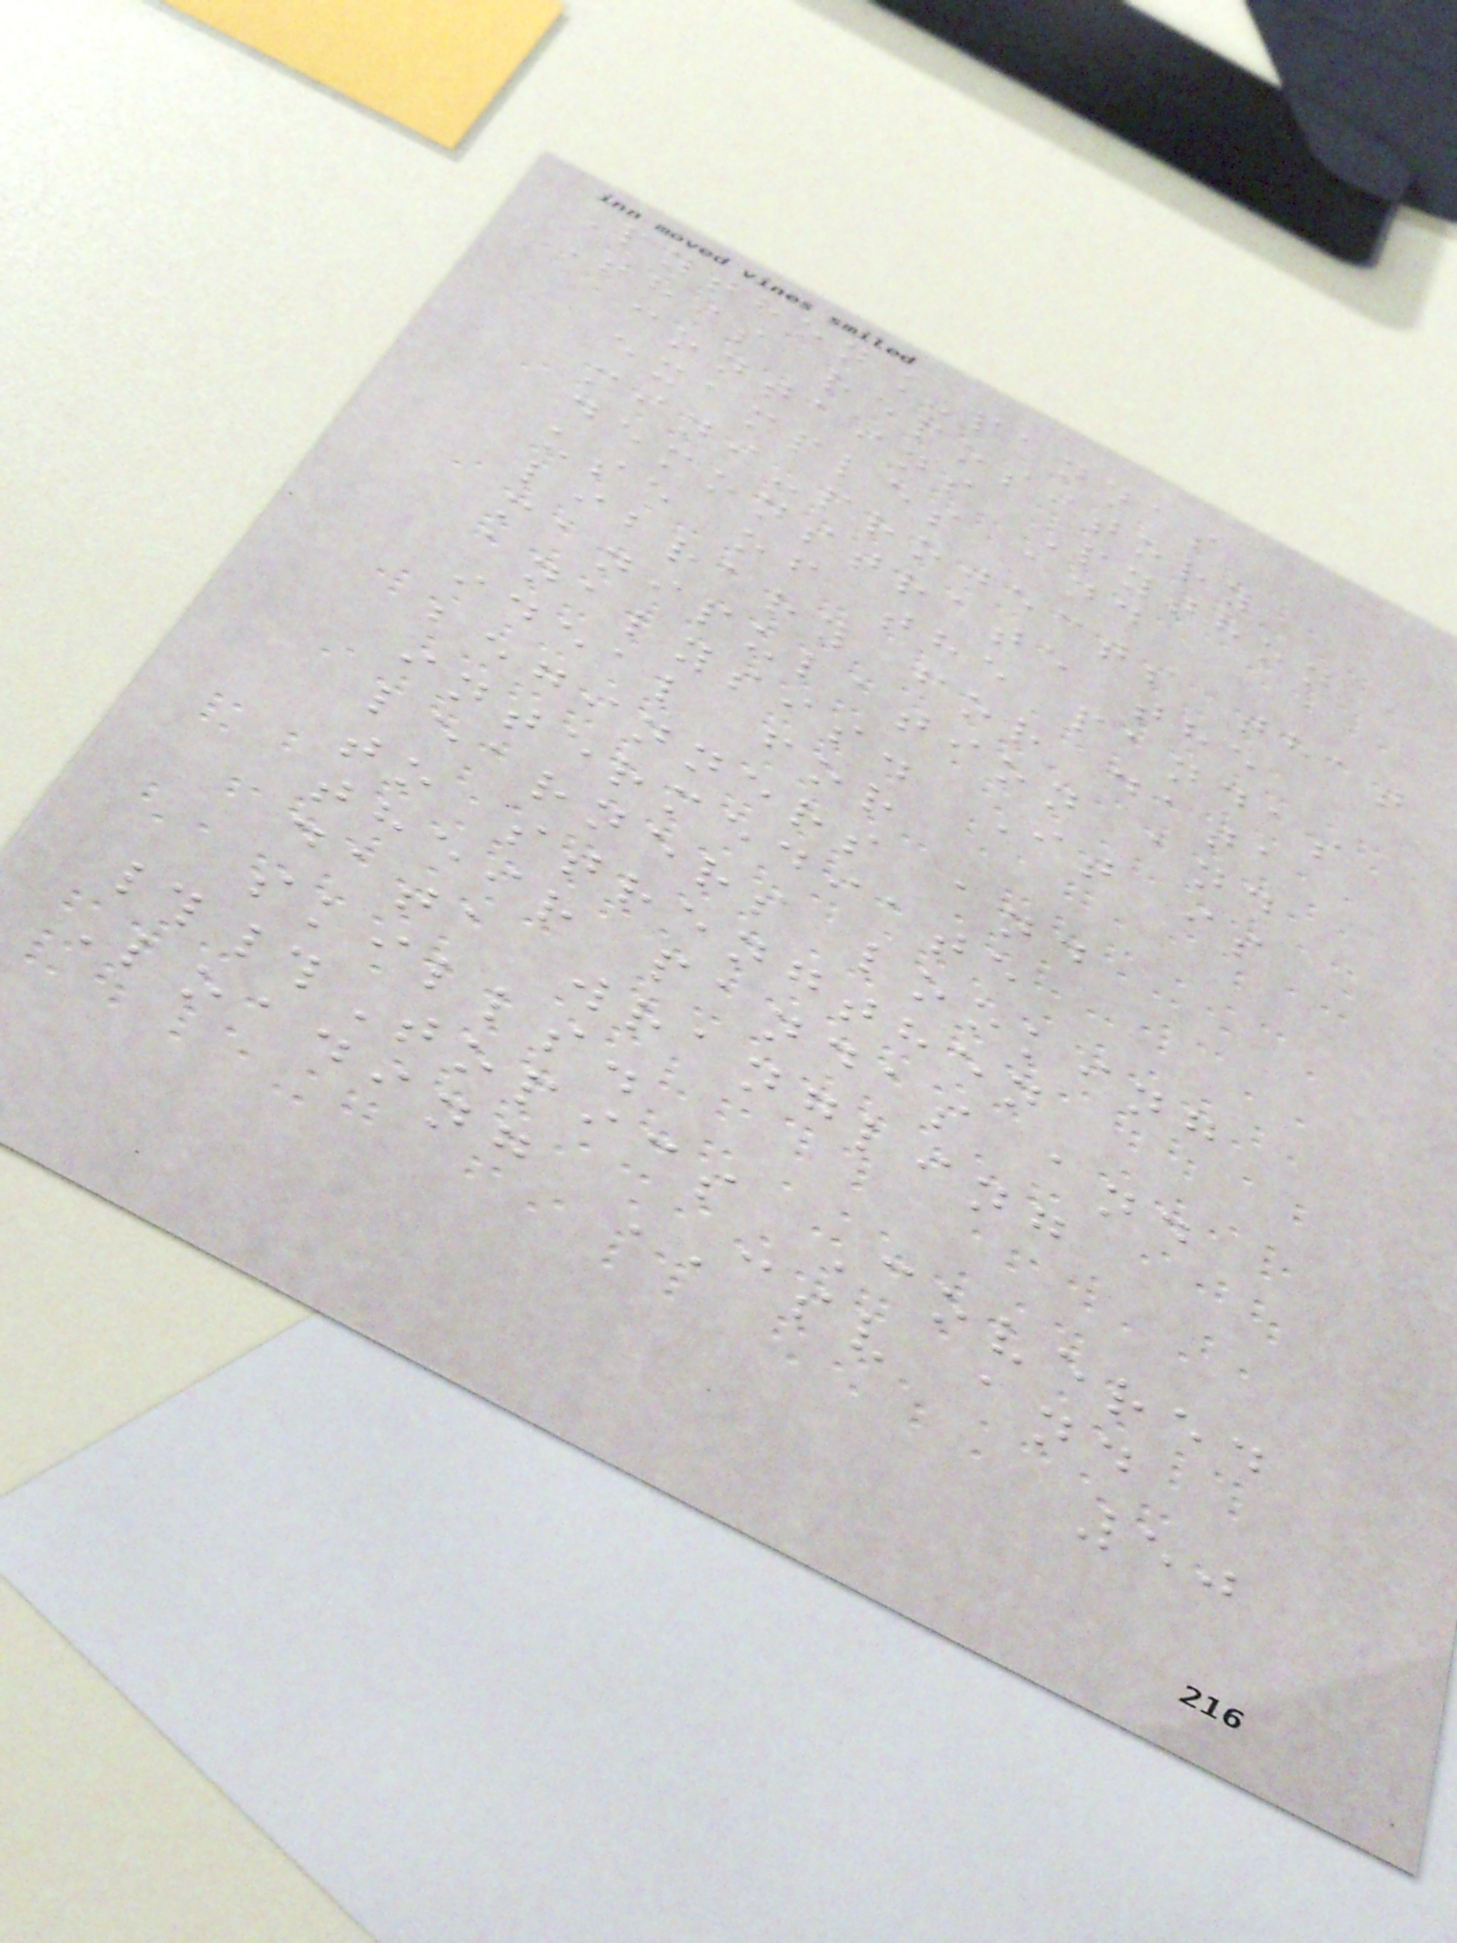Python_pandas
This repository
contains Python
examples and
mini-projects that
demonstrate the
use of the pandas
library for data
manipulation and
analysis. It is
ideal for
beginners and
intermediate
learners looking
to strengthen
their pandas and
data wrangling
skills.
##Topics Covered
Loading CSV and
50
